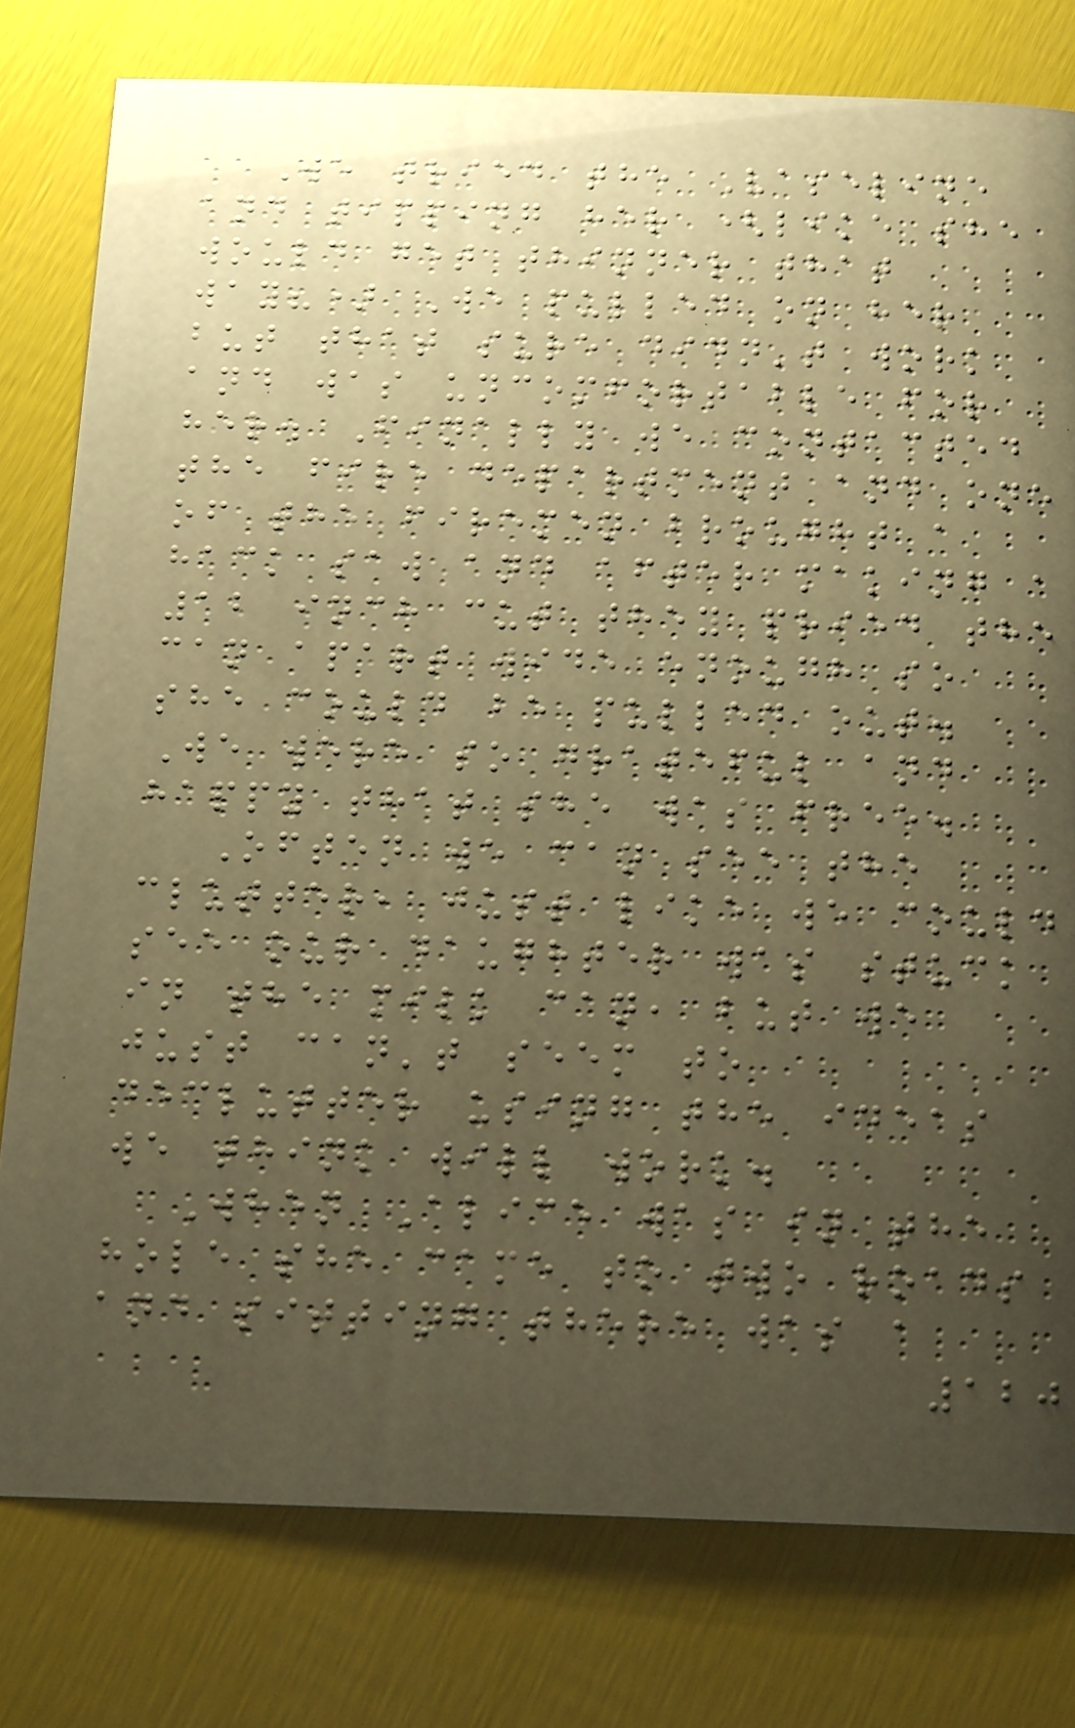We tried the Vaseline
and tipping her (like she
would get thinner that
way?) We pulled on her
but that sure didn't work
and was uncomfortable for
her. Finally we contacted
the fire department and one
of the firemen brought a
hack saw and after making a
12 inch cut they pried the
can apart wide enough so
she could be pulled out.
We were so grateful and
happy that she was free.
Often we can see the
clutter, just like we could
see our daughter was stuck
in the milk can, but we
just can't seem to
declutter using the ideas
we think will work.
When Alice was in the
hole she came to two roads
and sitting there was a
120
